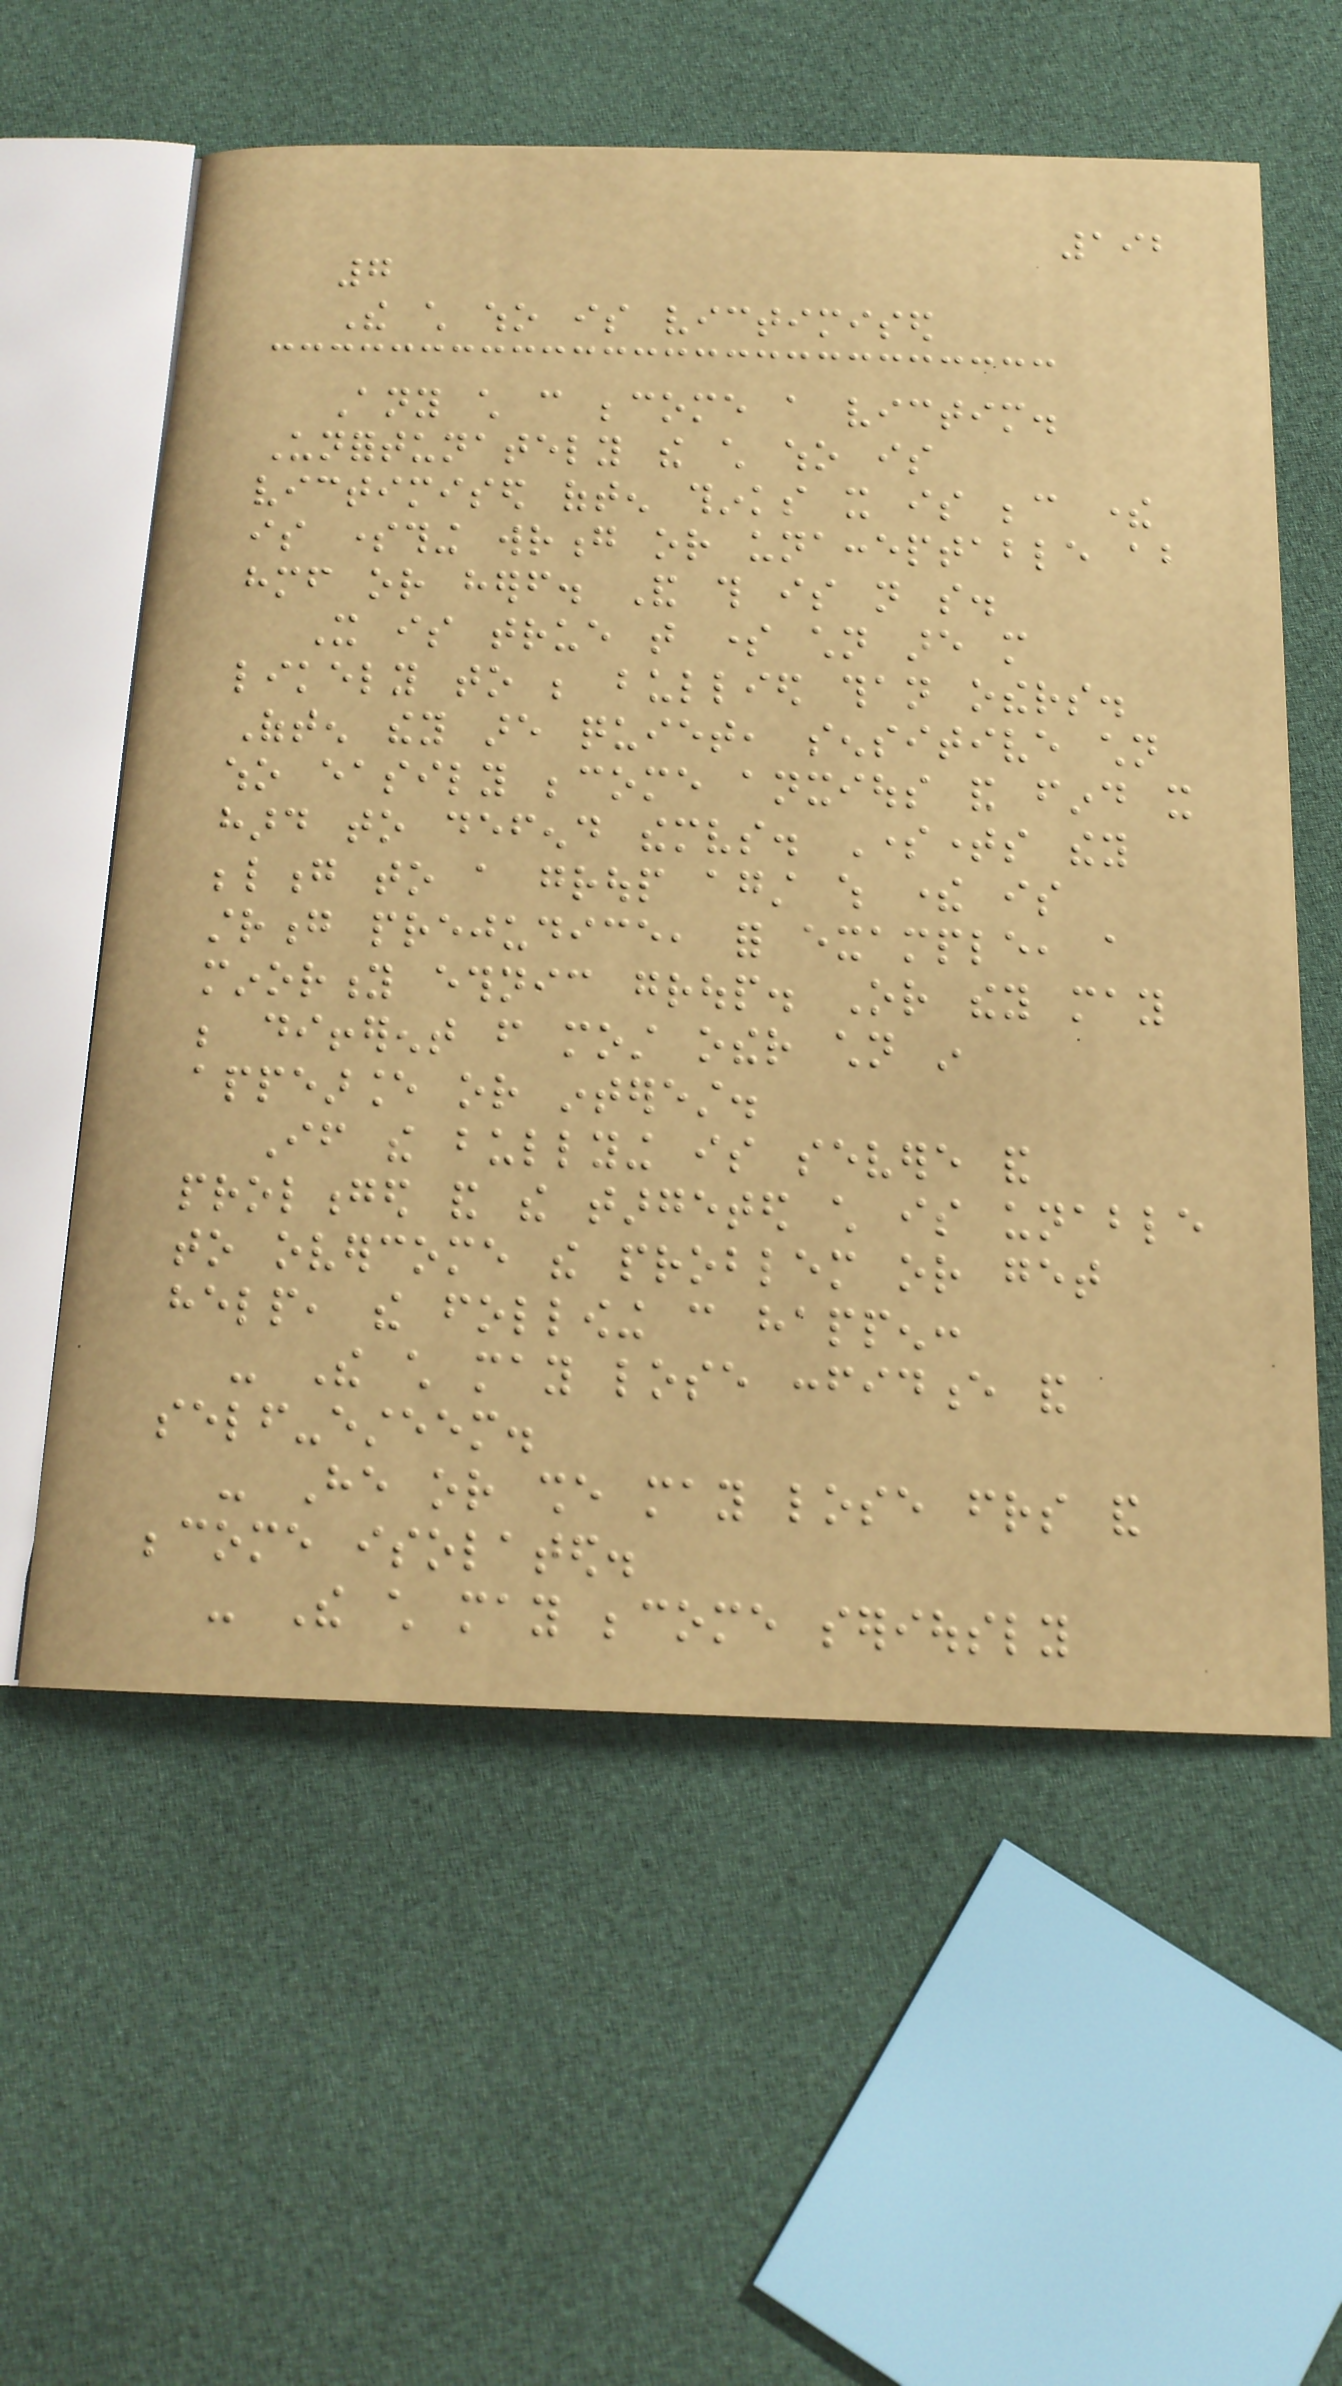192
7
The child who is victimised
Any child can become a victim.
Unfortunately the child who is
victimised often thinks it is because there
is something wrong or unacceptable about
himself or herself. And this is not so.
It is true that some children are more
likely to be bullied than others.
Often they are quiet, sensitive children
who easily become anxious and find it
hard to defend themselves. Sometimes they
belong to a group against which there is
strong prejudice, for example, a
minority ethnic group. Or they may
be different from most other children in
appearance or interest.
If the bullying is severe and
prolonged and the targeted child is unable
to overcome the problem or get
help, the following can happen:
- The child may lose confidence and
self-esteem.
- He or she may lose friends and
become isolated.
- The child may become seriously
